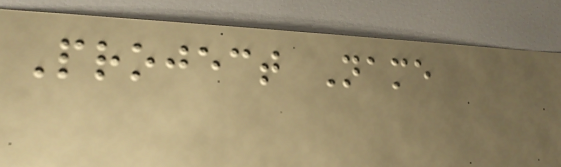Project Name
